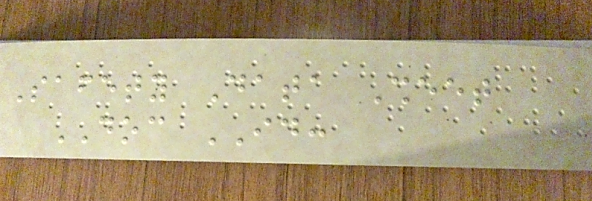Safety Data Sheet
DOC ID:
